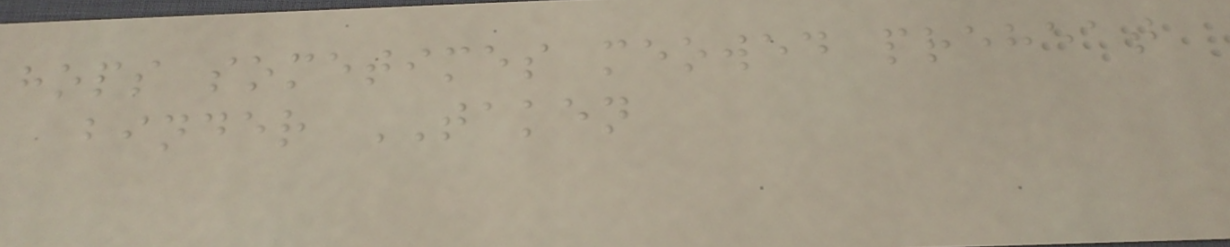hops sometimes meowed preheat
binder TAKEN
